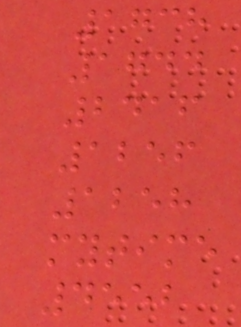1738
1744
2416
1256
1258
mytime
4552
